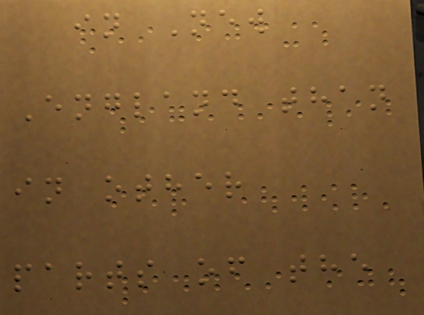in New
England than
in other
parts of the
